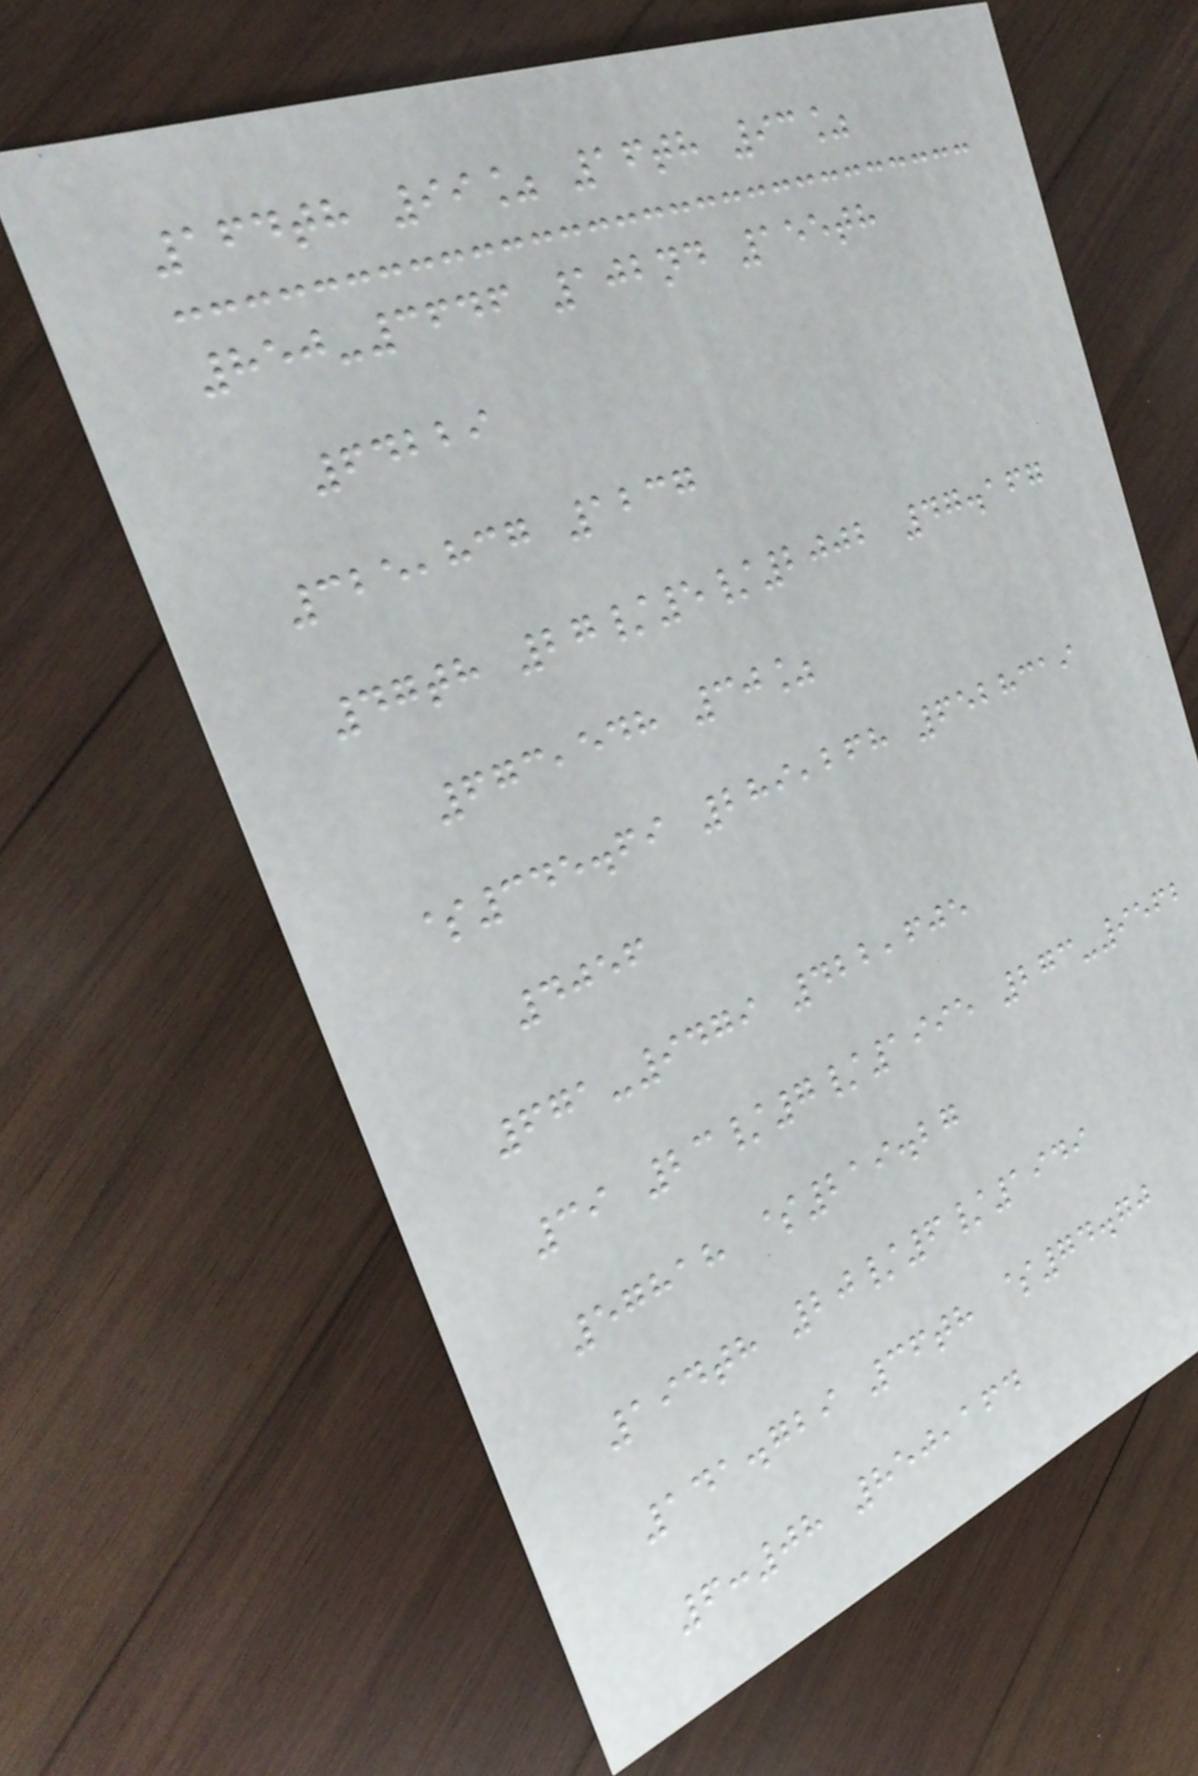164th 99% 16th 93%
850-3646 102nd 155th
64229
325,837 1237
47th 27/5/2002 47.167
673,548 30%
$345.69 289,268 6528319
4056
671-9479 422,605
39 23/7/1995 273-9562
57818 $219.27
194th 20/6/1949
141.729 36th $74.70
6:08 850,164
